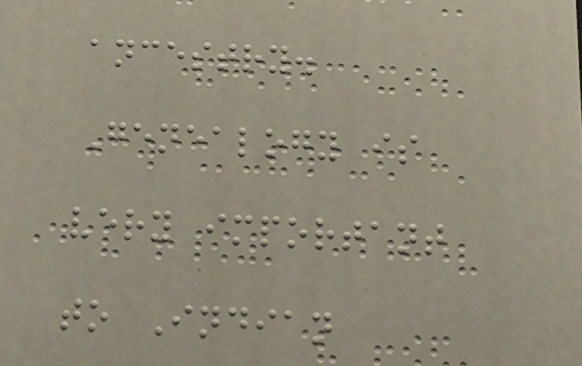ancestry.
Genealogy is
very important
to Indian
